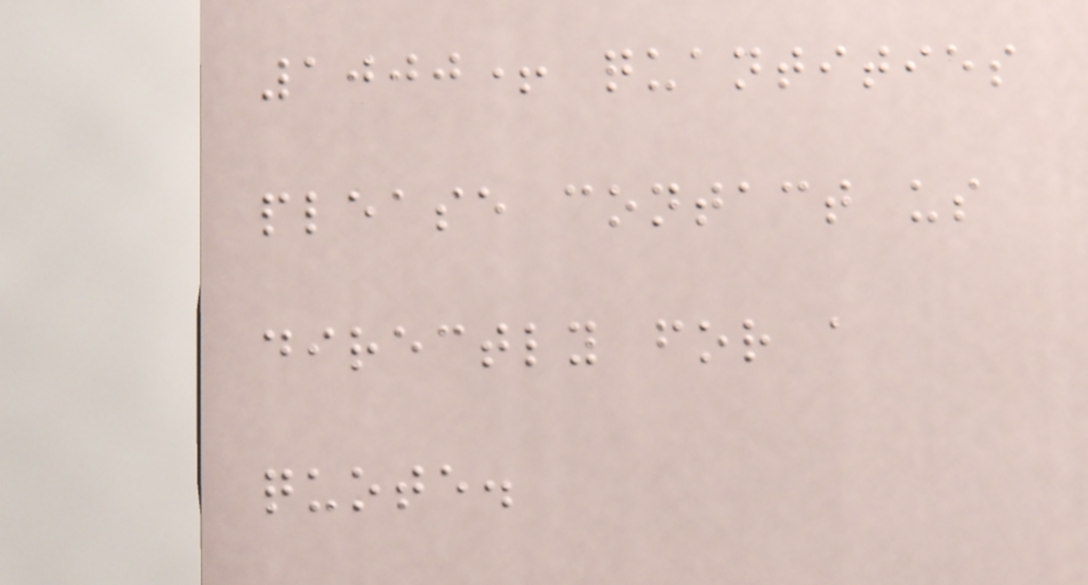1000+ quantities
please contact us
directly for a
quote.
